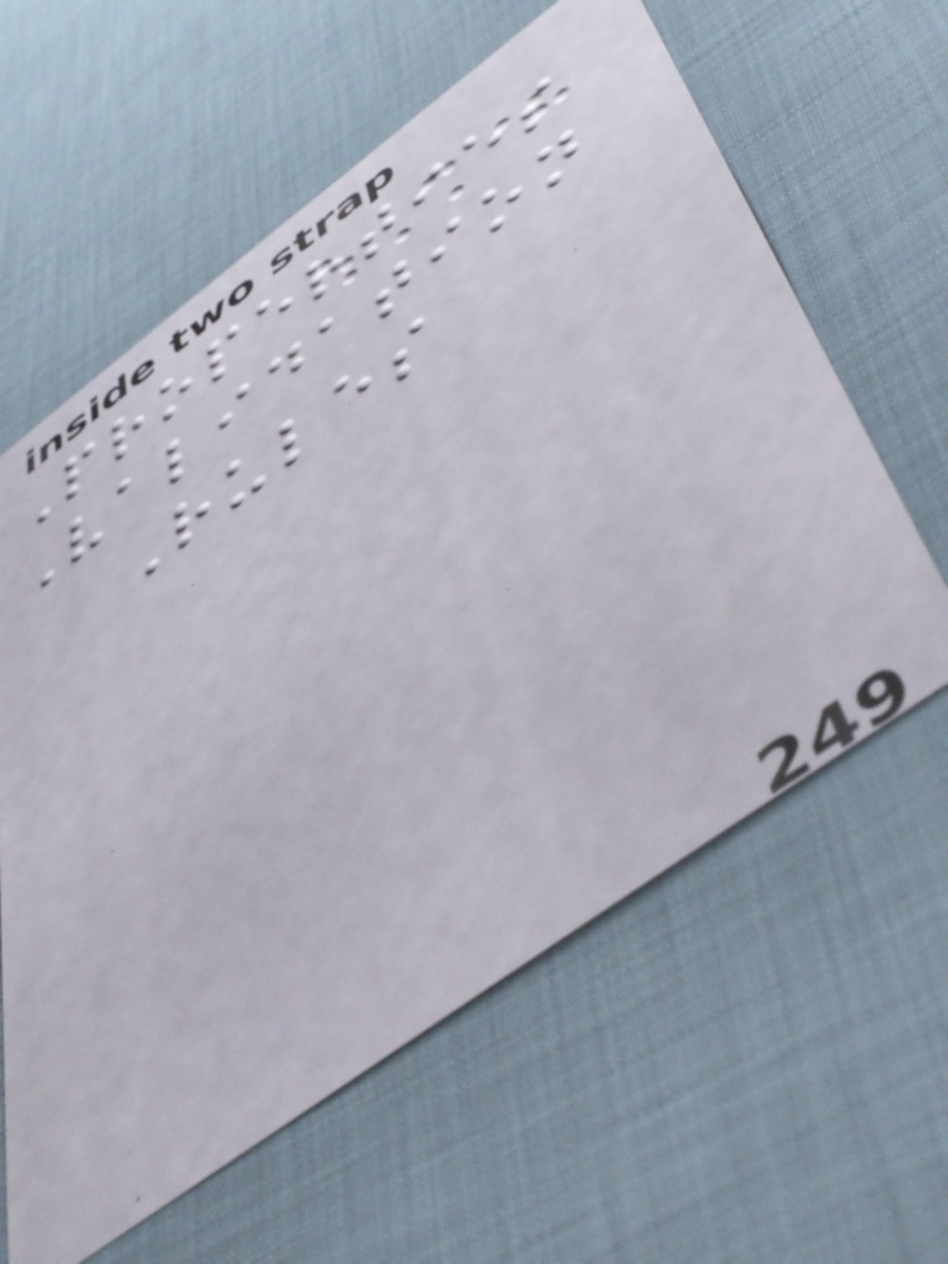Properties
Validation
Rules
